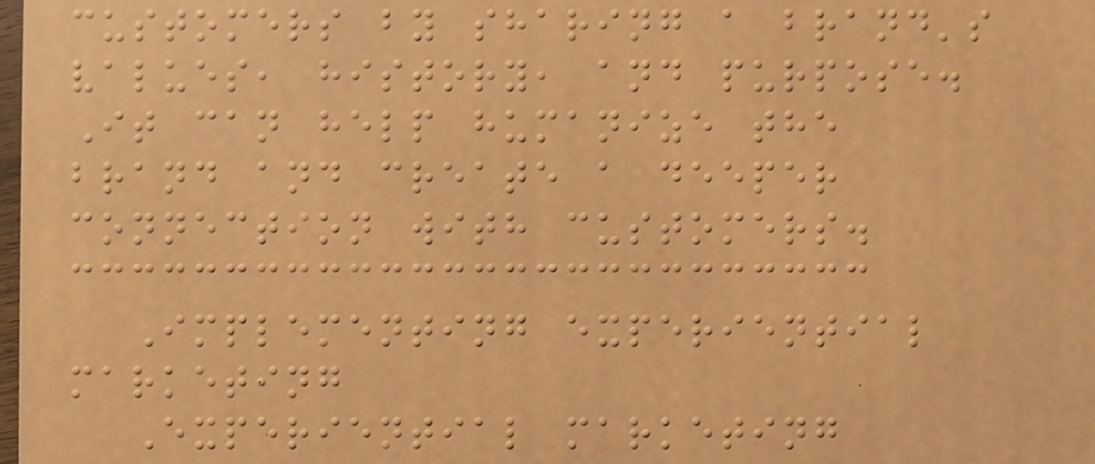customers by sharing a brand's
values, history, and purpose.
It can help humanize the
brand and create a deeper
connection with customers.
Implementing experiential
marketing
Experiential marketing
